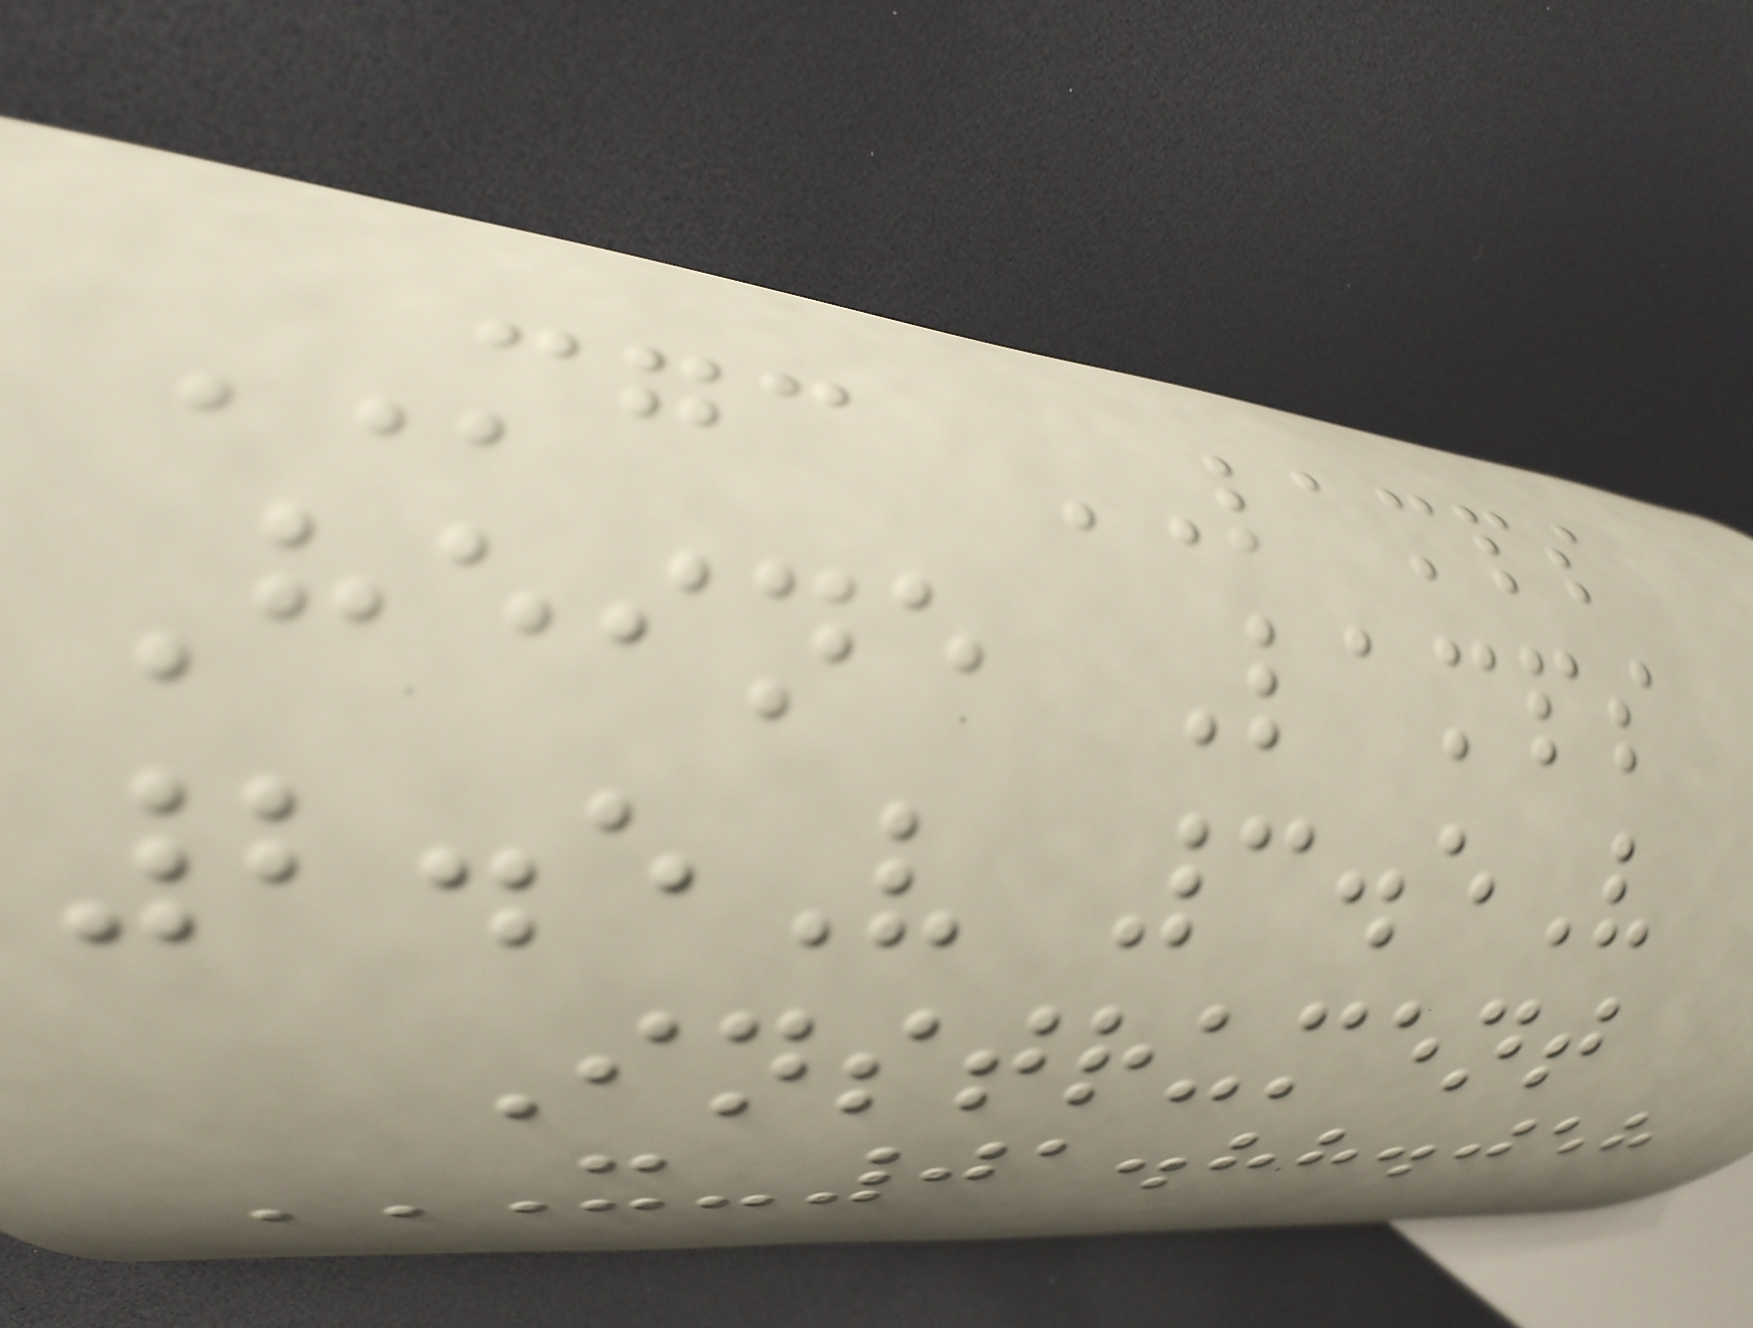MGC LAMPS
Heine Lamps
2.5V 3.5V
Instrument
X-01.88.058
